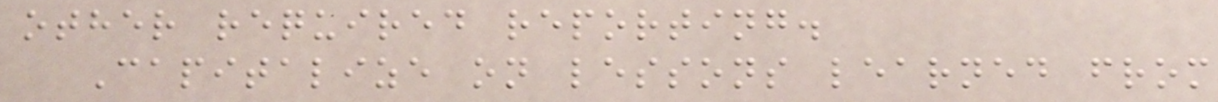other required reporting.
Capitalize on lessons learned from
